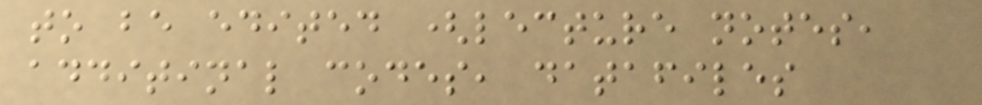to be edited (lecture notes,
additinal codes, datafiles
